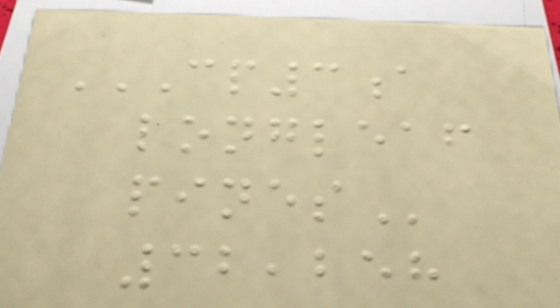CP3A
LONGLEAF
PINES
32,258
